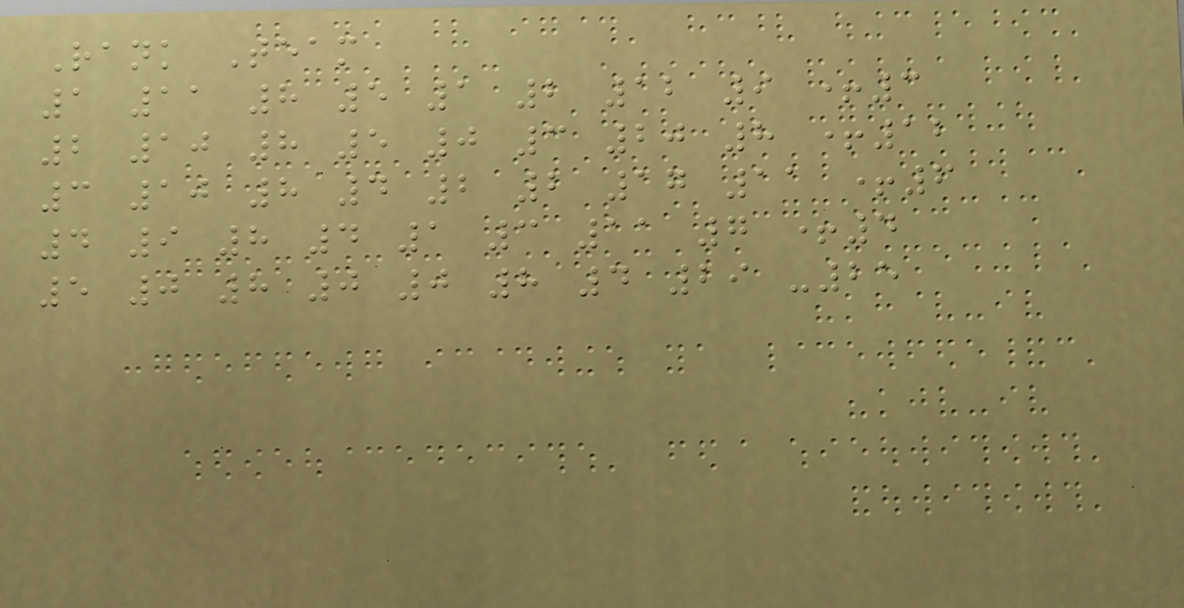Rank Team
1 11 8 5 1 2 12 9 +3
2 10 8 5 0 3 20 8 +12
3 10 8 4 2 2 17 11 +6
4 9 8 4 1 3 11 7 +4
5 0 8 0 0 8 4 29 -25
